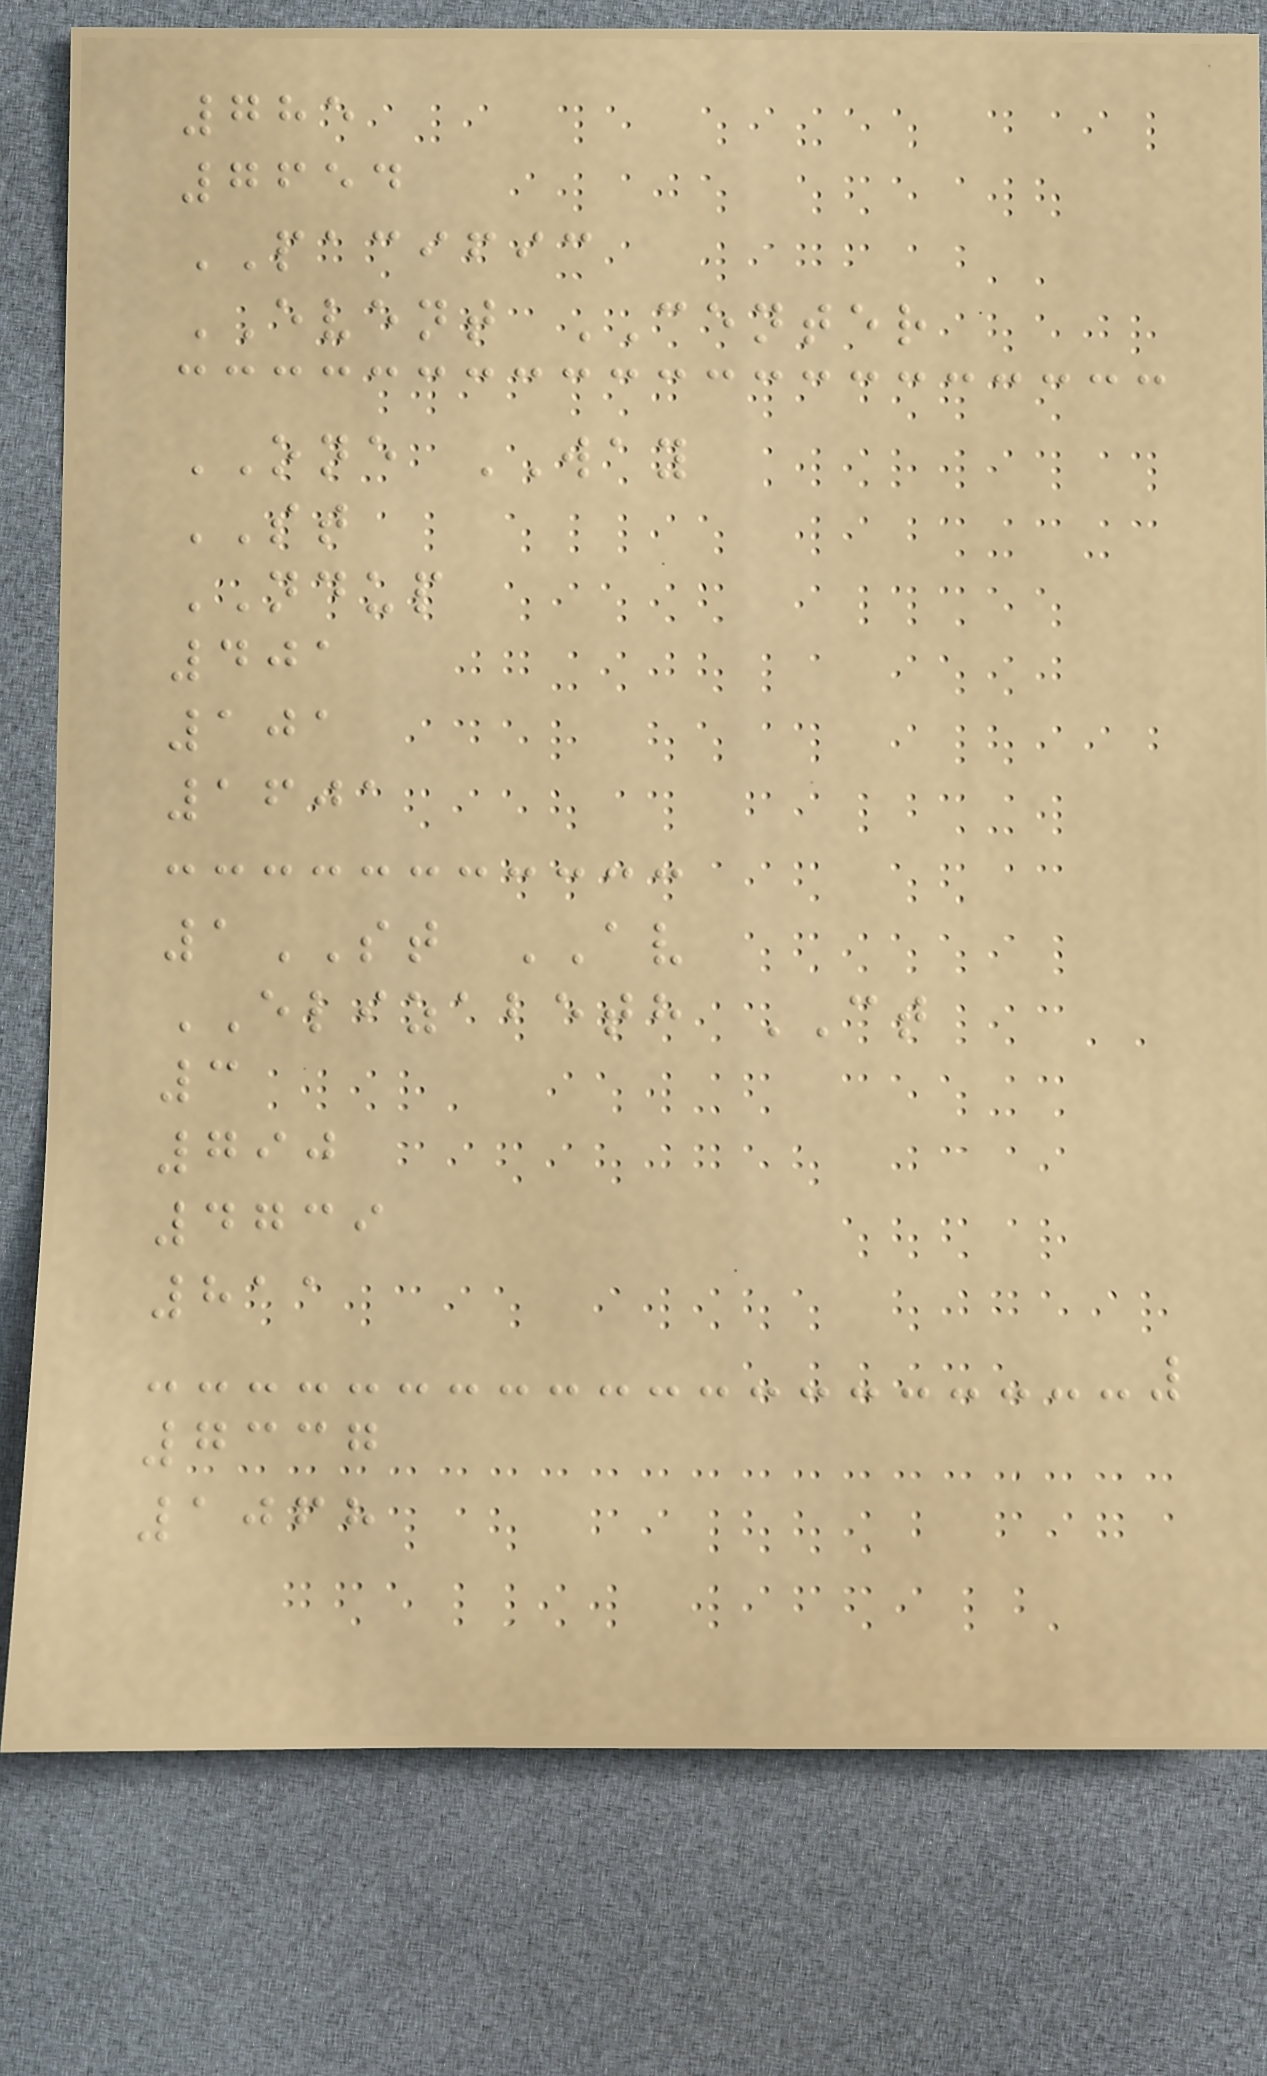785
7654
PACIFIC
EVENT CENTER
ONE WAY
ST
NDUP
401
101
1601
1ST AV
ELIZABETH CT
3
790
4739
811
7337
1068
